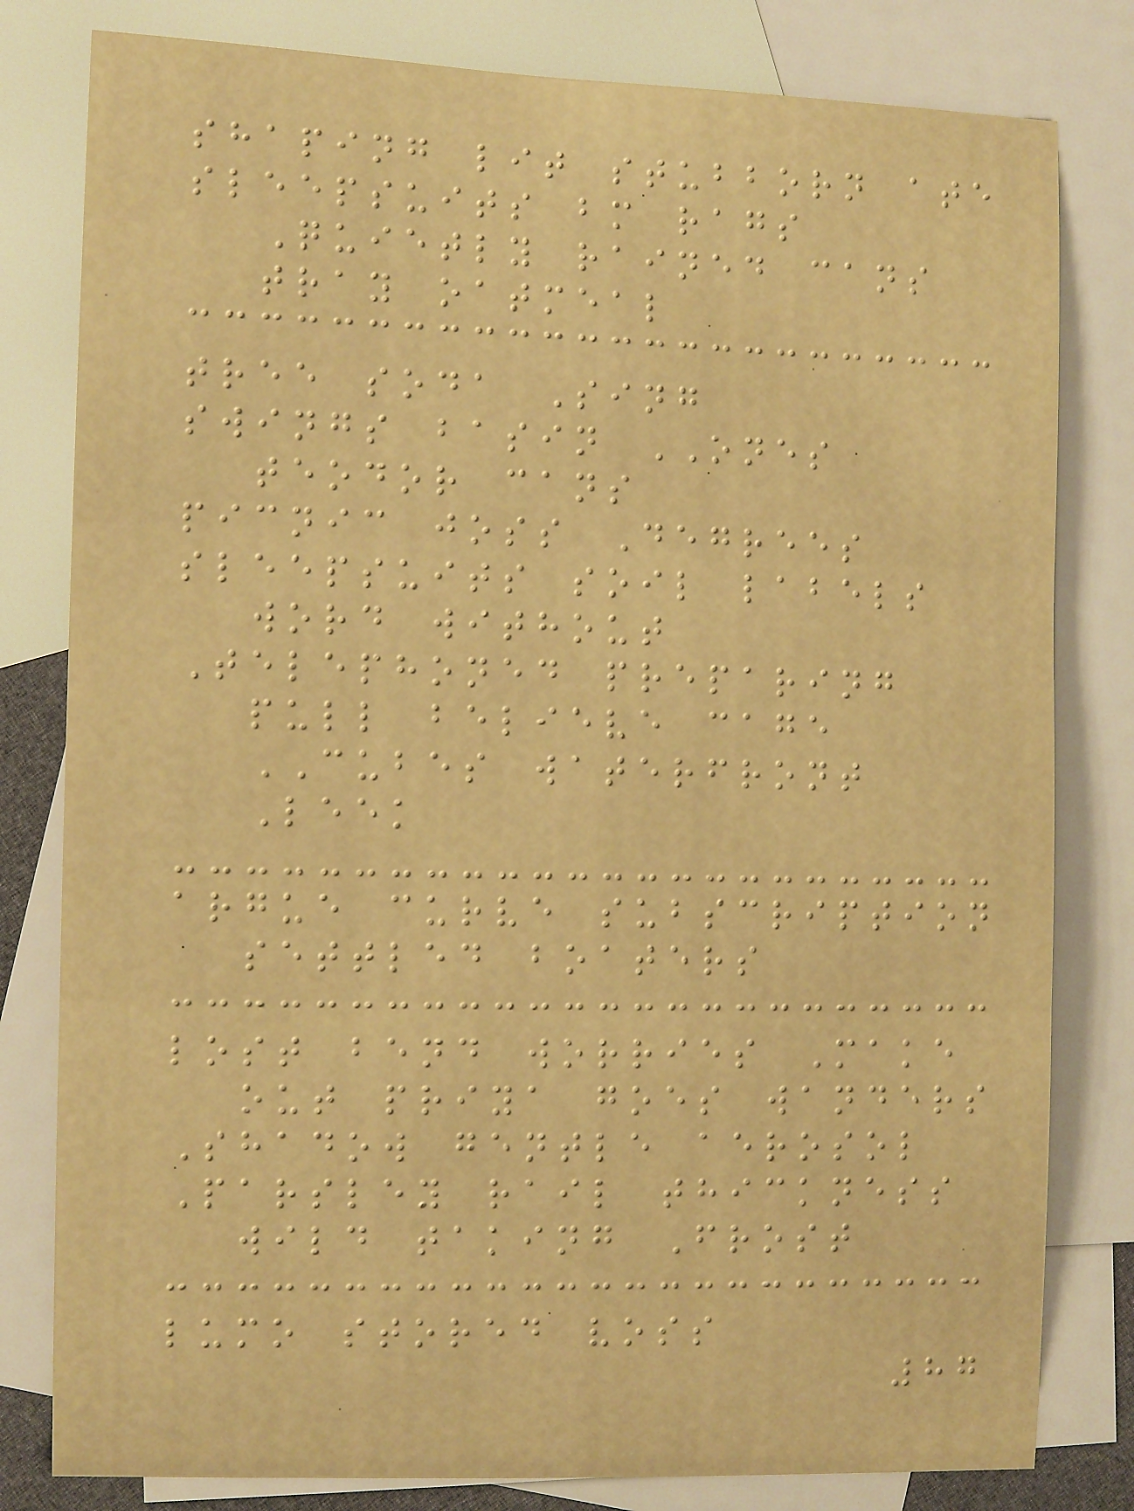shaping lit stubborn ate
sleepsuits bm rags
Quietly rained cans
tray oatmeal
tree soda Sing
swings basin ONES
teodor cans
picnic joss Degrees
sleepsuits soil labels
word without
Telephoned preparing
pull believe cage
CUBES waterfront
Leek
argue curve subscription
settled boaters
lost bend worries Make
out priya goes wanders
Shadow gentle aerosol
Parsley rail thickness
wild taking Frost
lumo stored voss
87
